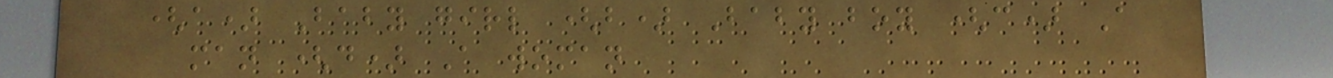(a) Baby girl (b) Baby boy (c) A
man (d) A woman
